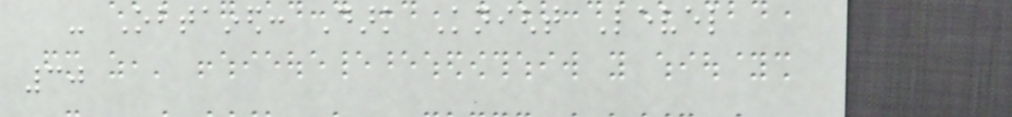- Obtained: Dark Knight Level
30
